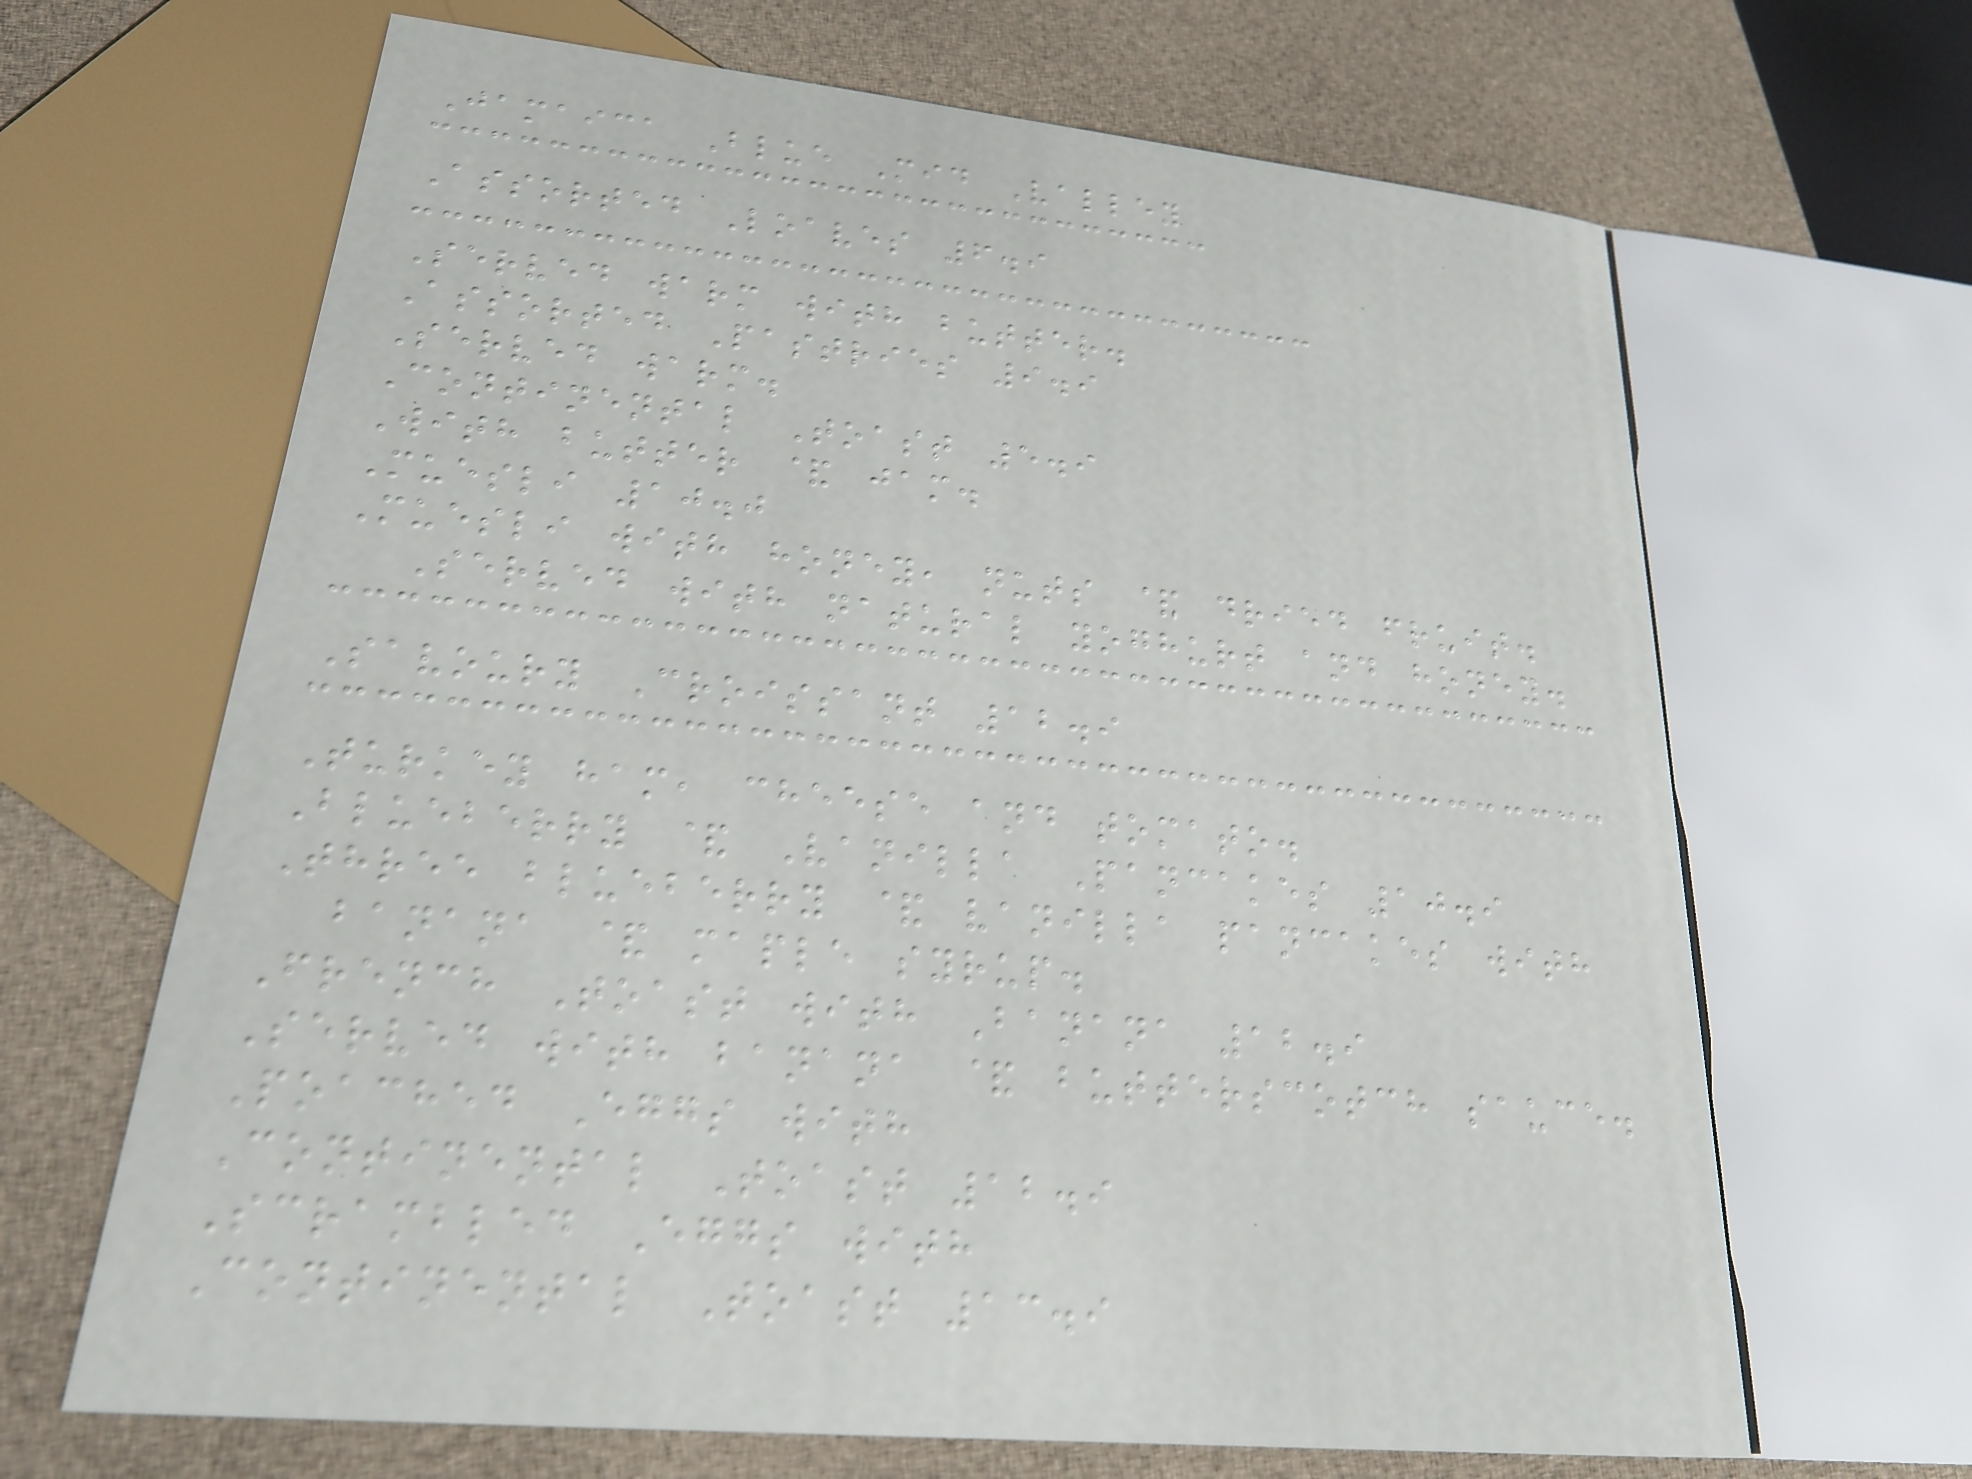Jamaica Blue Mid Valley
Assorted Loaves 6.9
Served warm with butter.
Assorted Pastries 9.9
Served warm.
Continental Toast 5.9
With butter & jam.
Muesli 10.0
Muesli with honey, nuts & dried fruit.
Served with natural yoghurt and honey.
Savoury Croissant 12.9
Turkey ham, cheese and tomato.
Blueberry & Vanilla Pancakes 10.9
Three blueberry & vanilla pancakes with
banana & maple syrup.
French Toast with Banana 12.9
Served with banana & butterscotch sauce.
Poached Eggs with
Continental Toast 12.9
Scrambled Eggs with
Continental Toast 13.9
